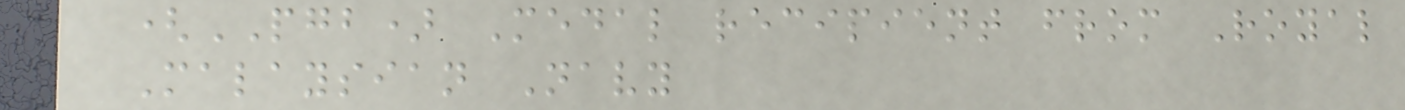(PGB) Medal recipient from Royal
Malaysian Navy
